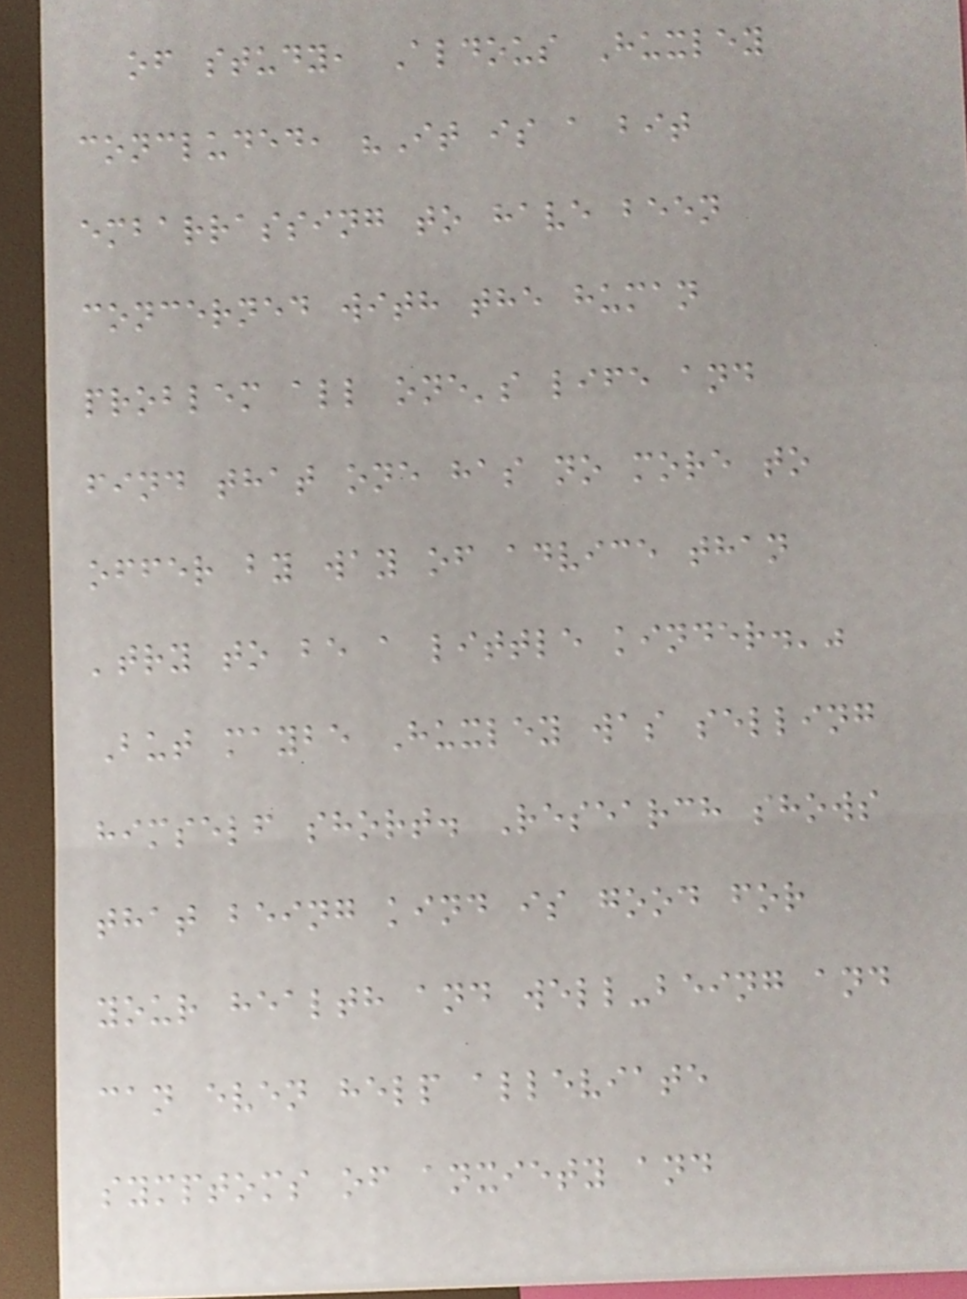of study, Aldous Huxley
concluded, "It is a bit
embarrassing to have been
concerned with the human
problem all one's life and
find that one has no more to
offer by way of advice than
'try to be a little kinder.'"
But maybe Huxley was selling
himself short. Research shows
that being kind is good for
your health and well-being and
can even help alleviate
symptoms of anxiety and
